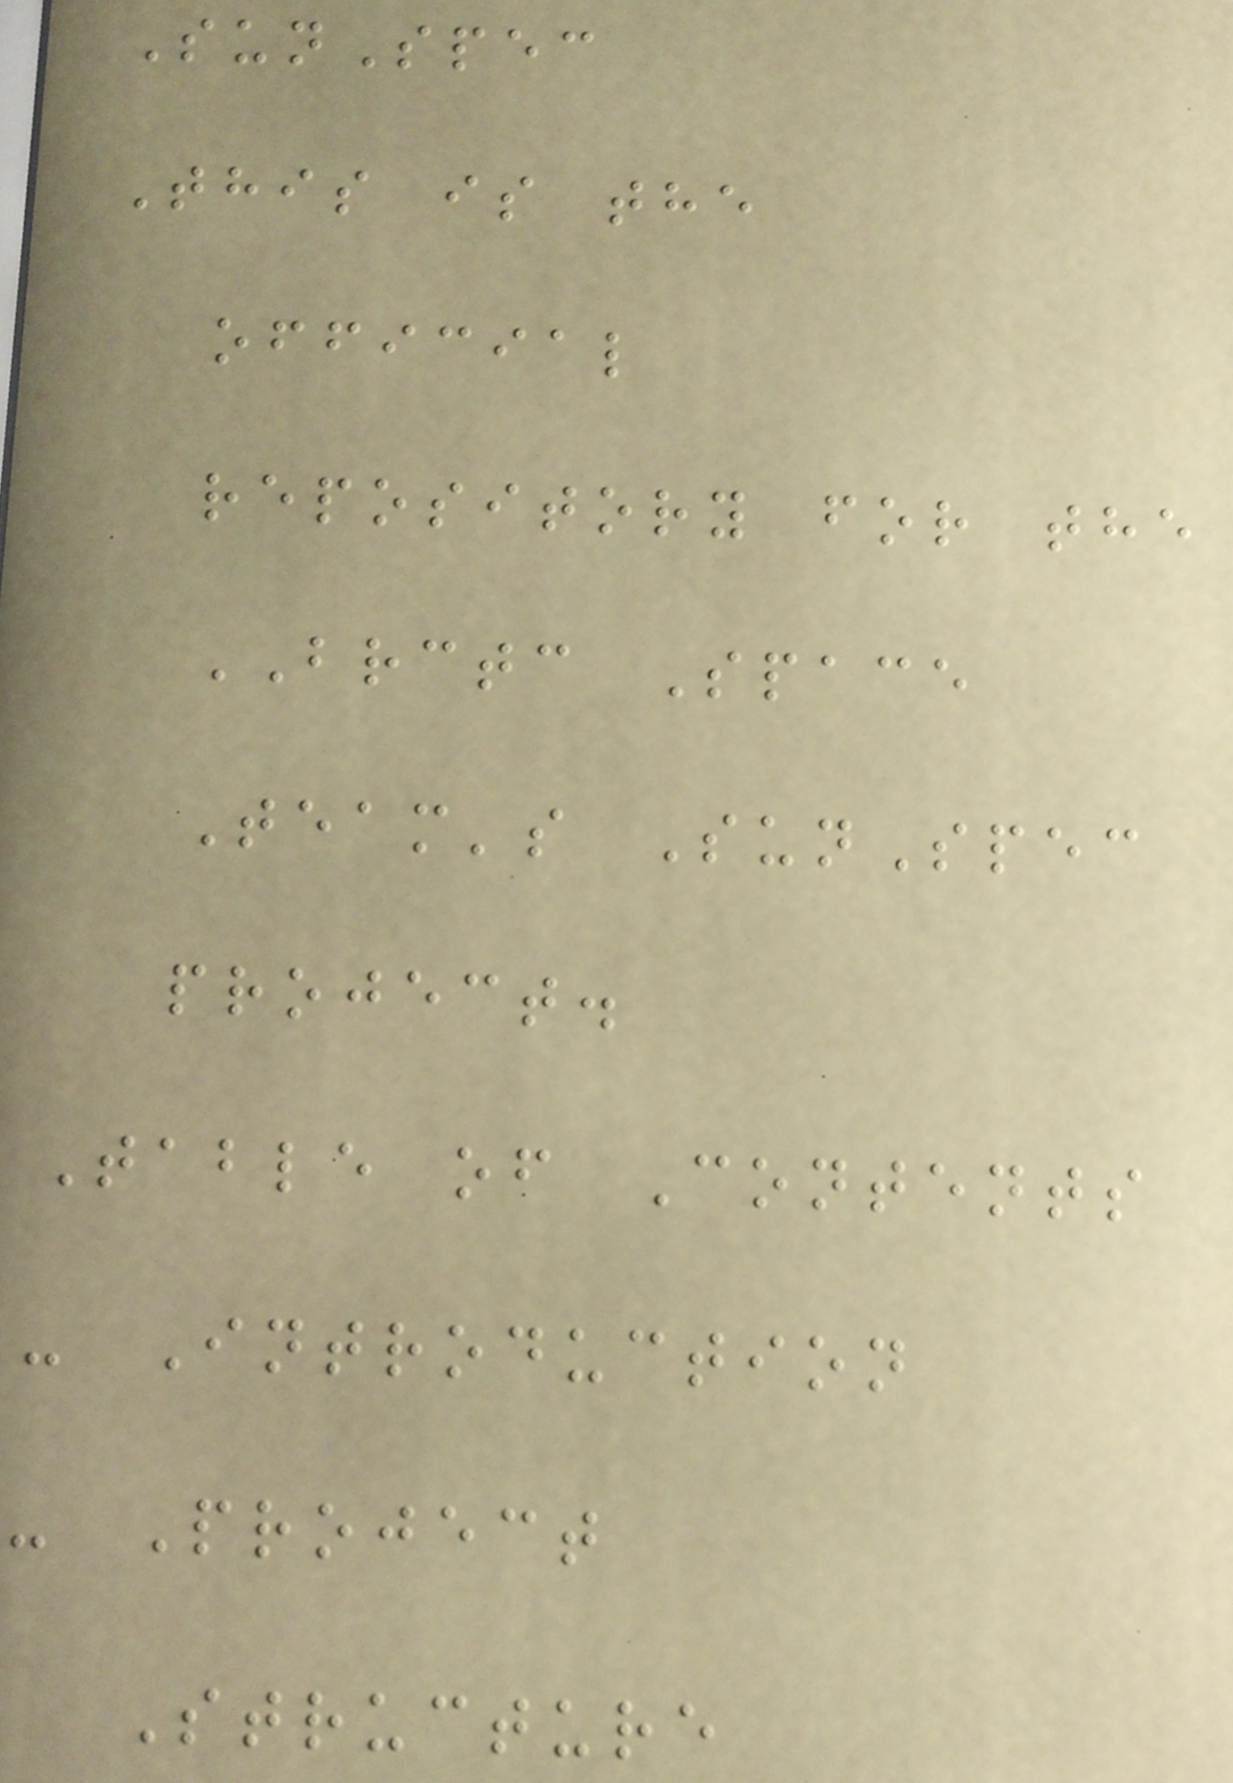SunSpec
This is the
official
repository for the
BRCTC Space
Team's SunSpec
project.
Table of Contents
- Introduction
- Project
Structure
